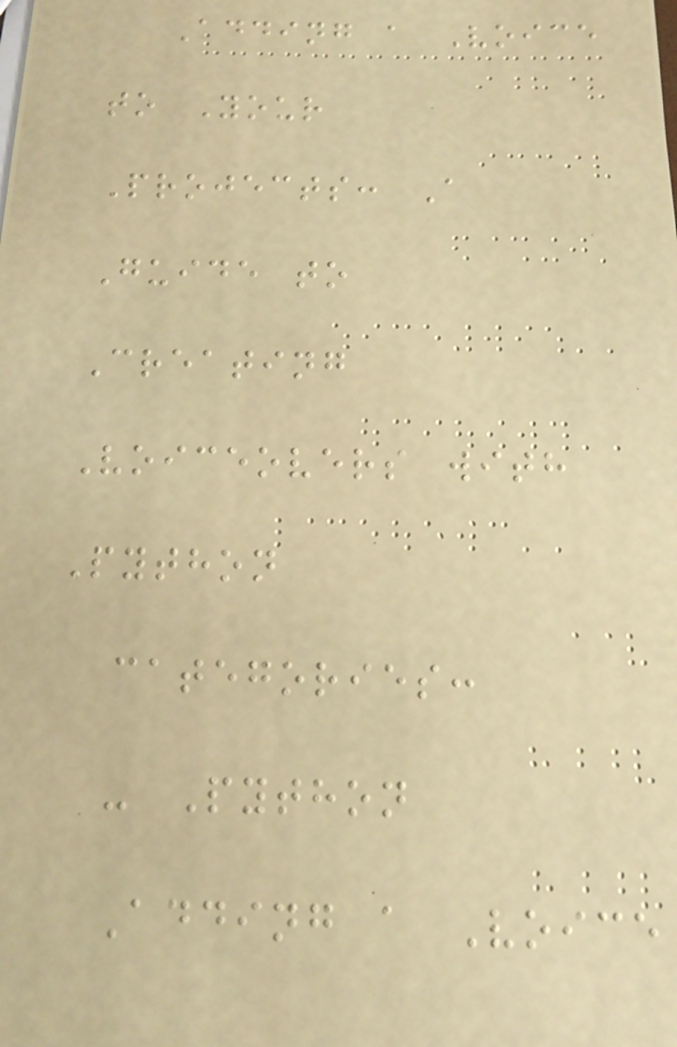Adding a Voice
to Your
Projects: A
Guide to
Creating
Voiceovers with
Python
categories:
- Python
Adding a Voice
